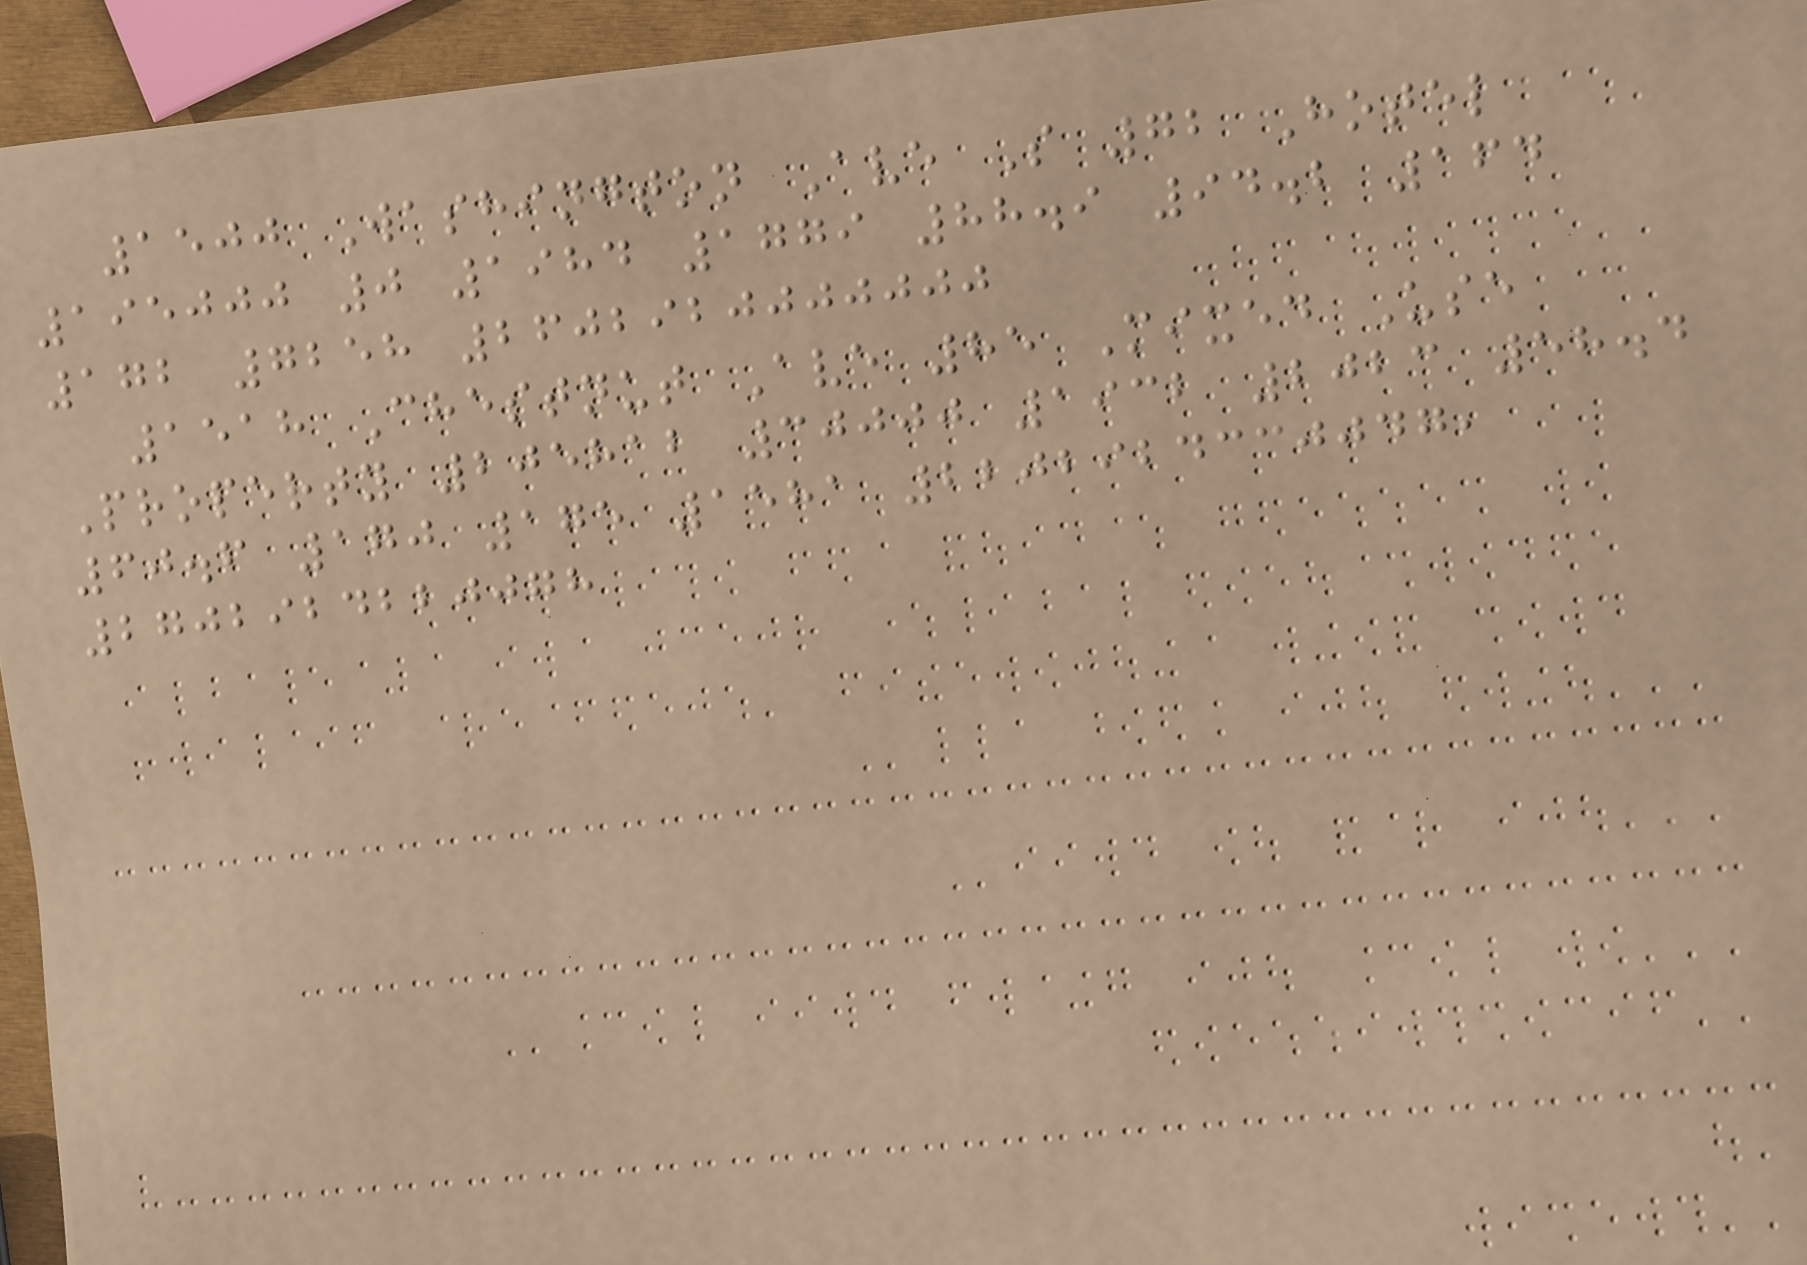1500 Washington Ave S 72 Hotel
195000 0 1984 1779 88.9 94.2 164
172 7258 2602920000000
1518 Chestnut Ave 85 Mixed Use
Property 205812 30000 1932 2023 58.4
60.6 170 175 1581 2202924330047,
2702924220078
